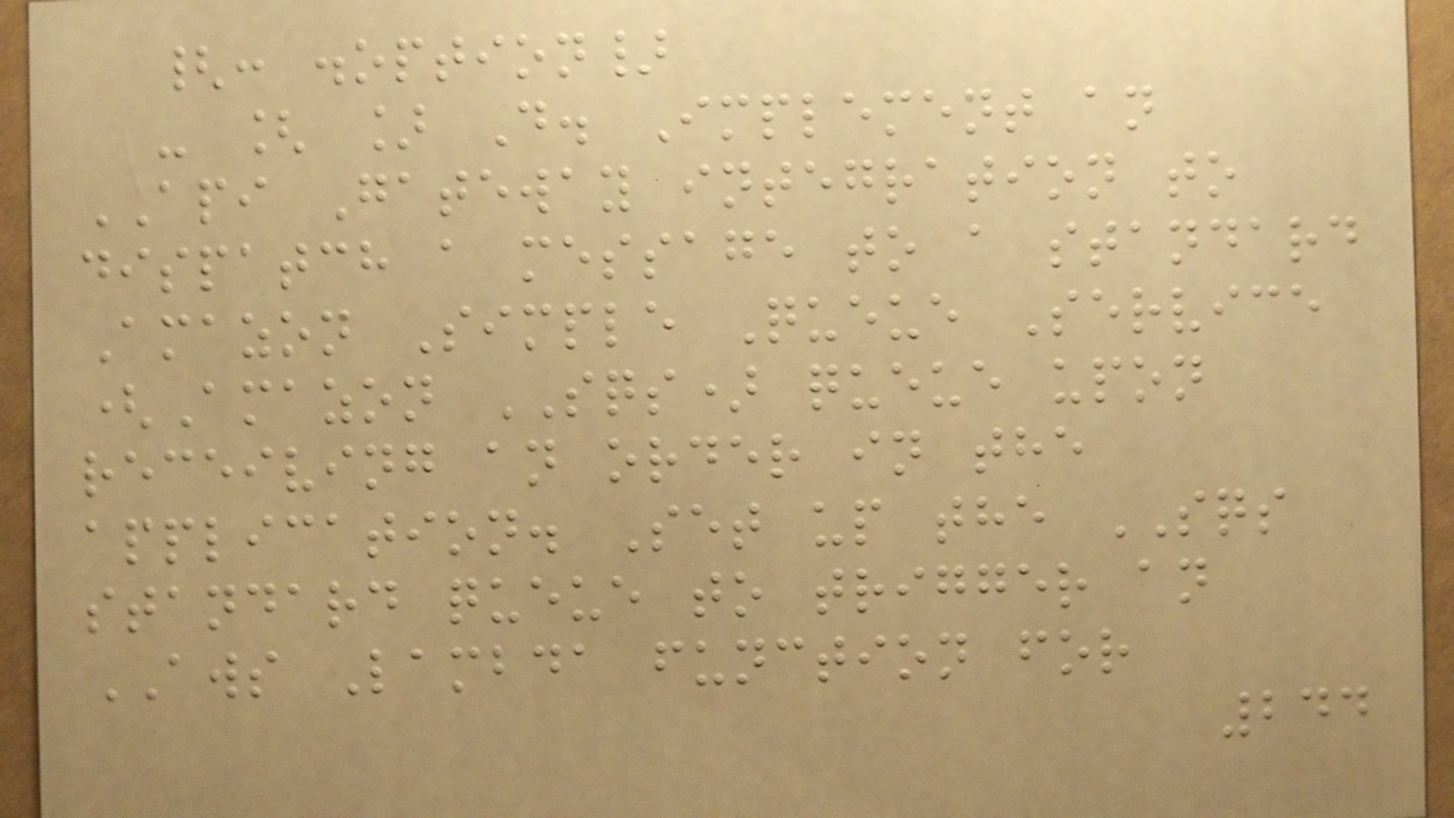{: .option}
- [ ] D. Implement an
API Gateway integration to
dispatch a message to a standard
Amazon Simple Queue Service
(Amazon SQS) queue upon
receiving an order in the
application. Set up the SQS
standard queue to trigger an
AWS Lambda function for
244
